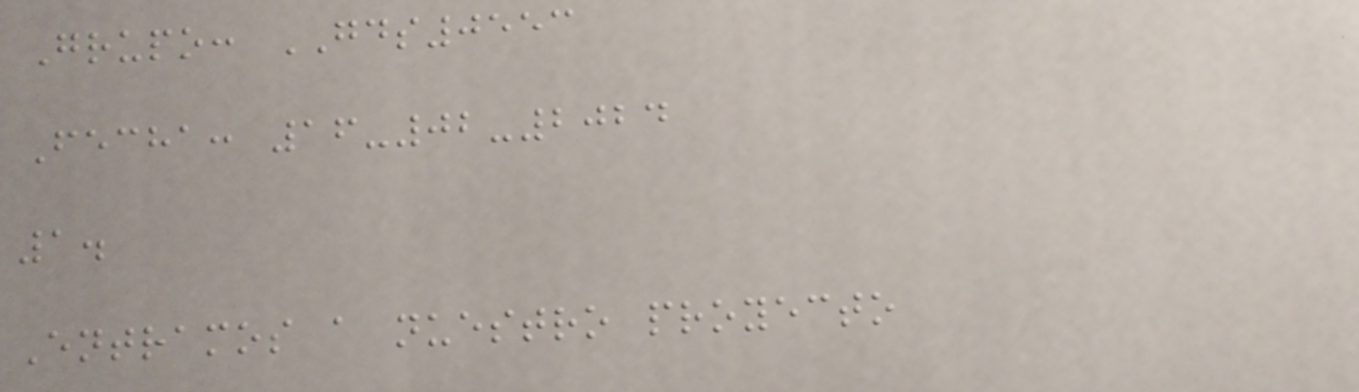Grupo: GDS0553
Fecha: 16-02-2024
1.
Entramos a nuestro proyecto
